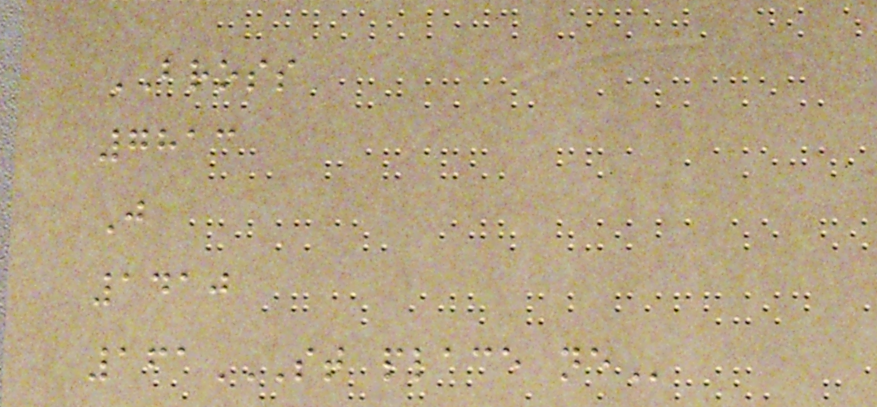BROSS
7813
J
1410
161ST PLACE NE
